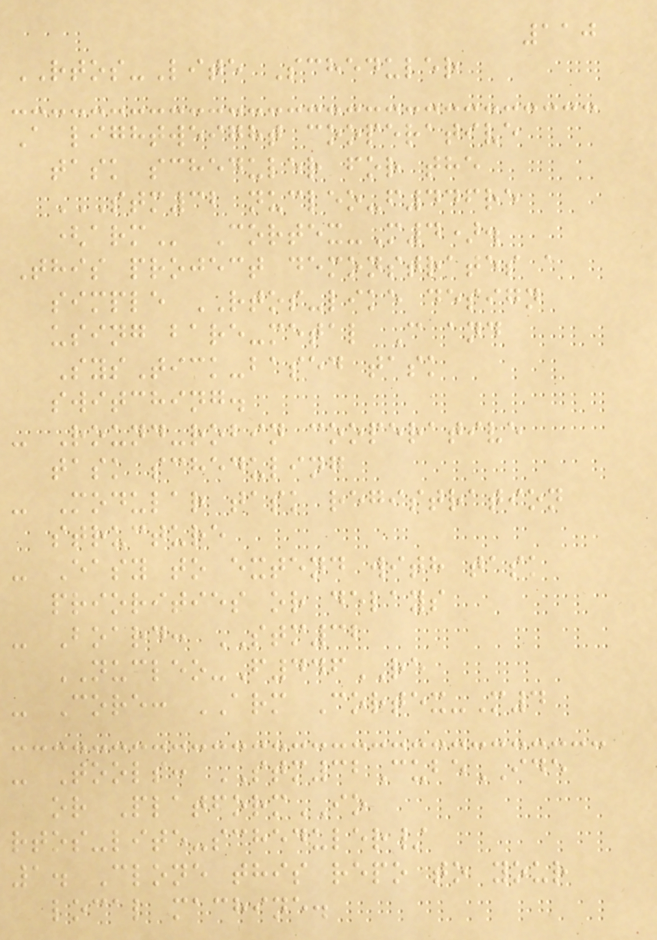110
RTOS-Lite Scheduler
A lightweight cooperative
task scheduler for the
STM32 NUCLEO-F446RE
(ARM Cortex-M4).
This project demonstrates a
simple RTOS-like design
using bare-metal C and
SysTick-based task
switching.
- Round-robin cooperative
task scheduling
- Modular task registration
structure
- Easy to extend with task
priorities or delays
- Board: STM32
NUCLEO-F446RE
- Core: ARM Cortex-M4
- Tools: STM32CubeIDE
or PlatformIO
rtos-lite-scheduler/
1. Clone this repo to your
local machine.
